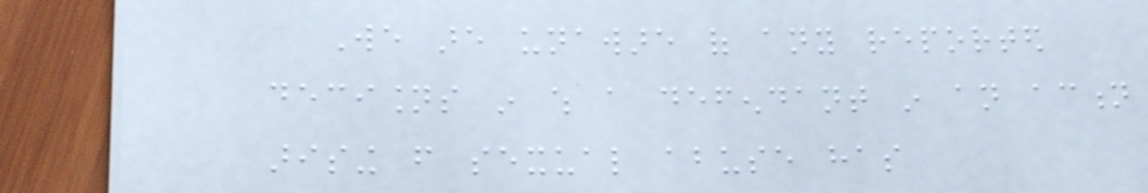We are unaware of any reported
decisions in which a defendant in an action
arising from sexual abuse has
